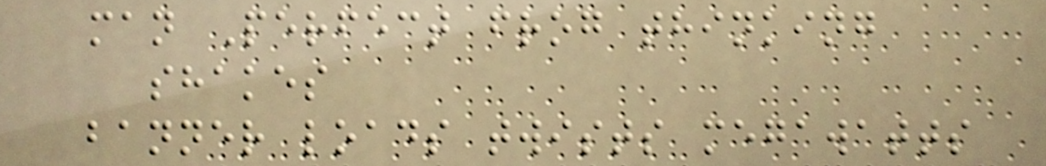man Perfect frog thinking
shakes
banner loads twists megawatts
